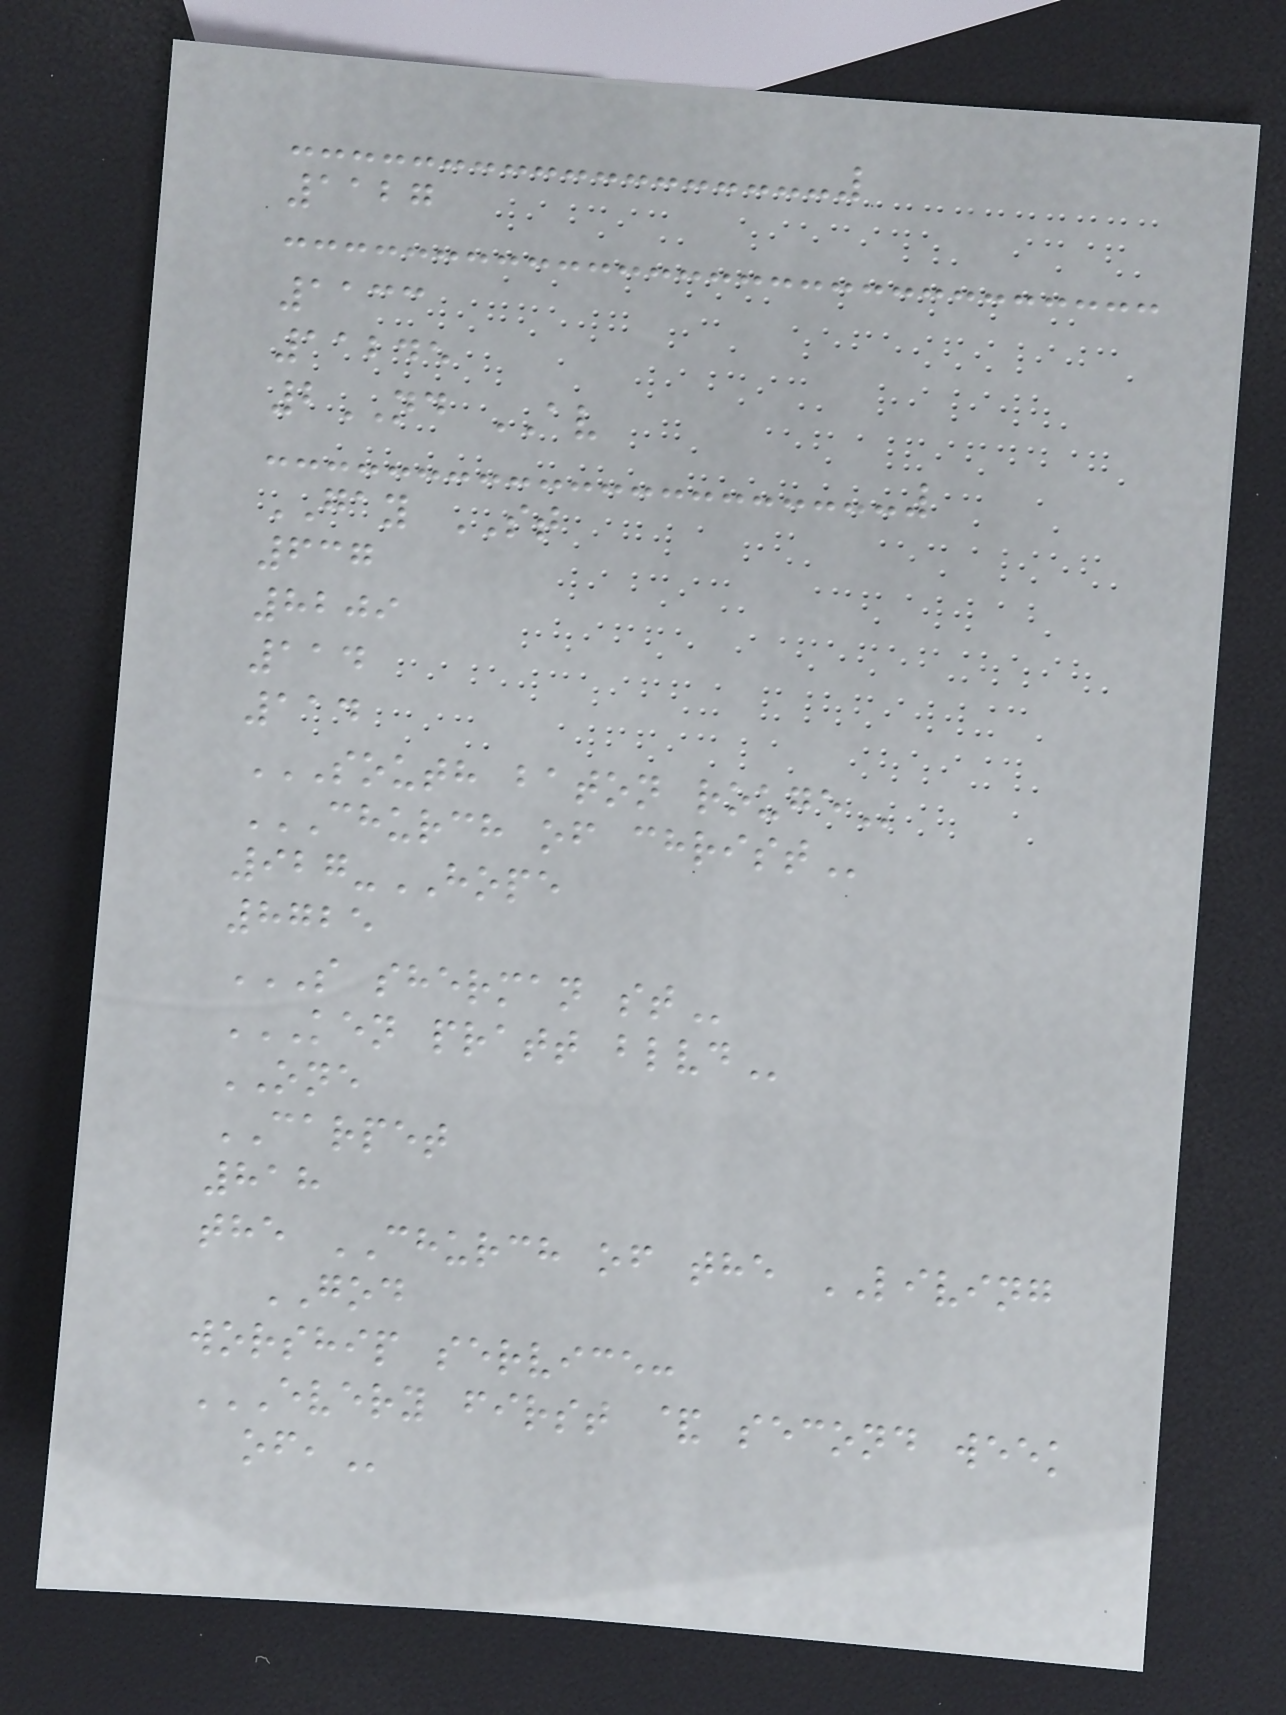1127
1133
11245
2ND AV
GAY ST
637
8209
114
114
SOUTH BATON ROUGE
CHURCH OF CHRIST
927-HOPE
8725
S SHERMAN ST
KEN PRATT BLVD
ONE
CARPET
818
the CHURCH of the LIVING
GOD
worship service:
EVERY FIRST & SECOND WEEK
OF,
